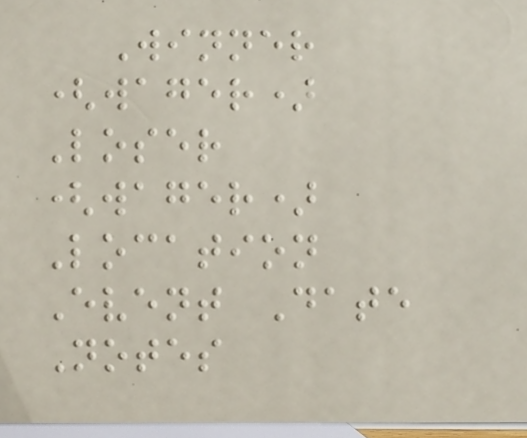Winner
(wager)
Loser
(wager)
Location
Event Date
Notes
